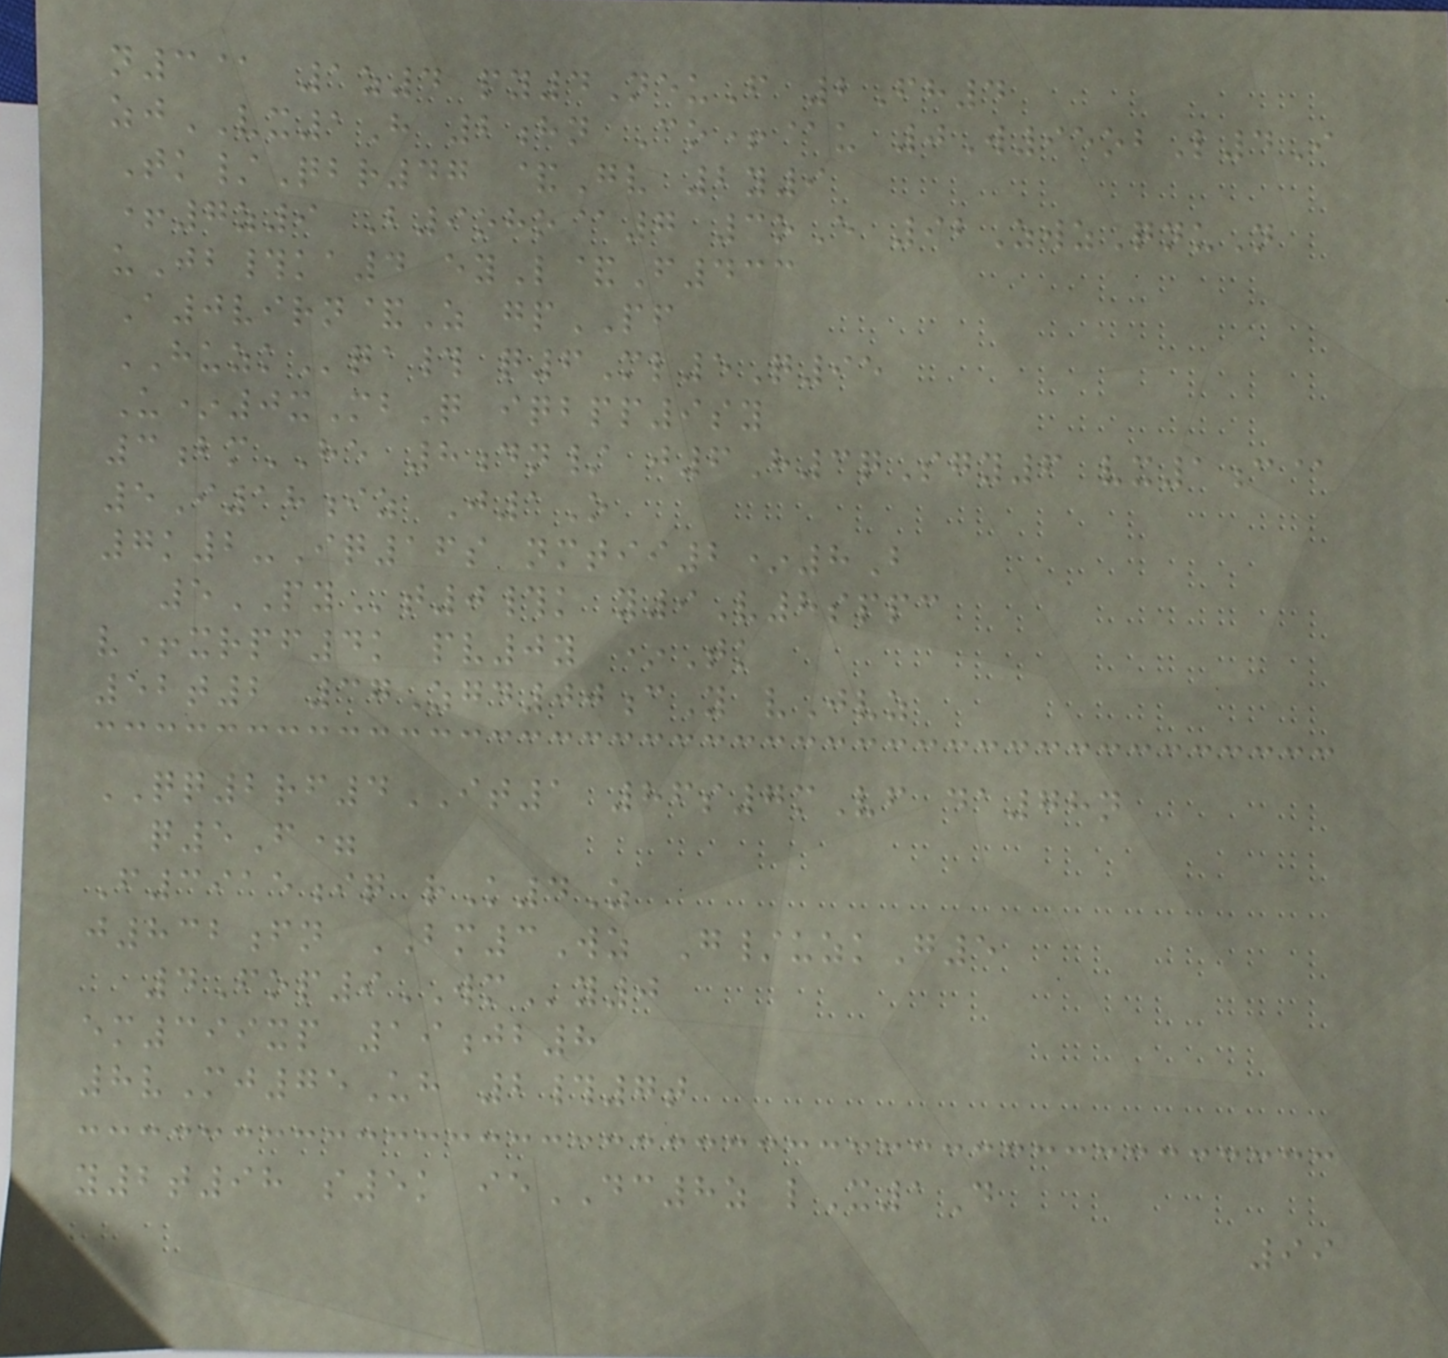n3@ 1z4 py4NeuF 2Fh4
zjVX1H 2hn Co+@u 0W95obL4I
Tk/Qbr47 &Gv 2y9
+7z9 B9oho@7 3oE 92ZwzQnuN
uJb#ka4 eyL&F433
A0virn&Z gpPF
HUZKqa# q6Ml5Q95
U*0xMbQ iqbpp9sy
3bmHE 8dn/ j6H3qSgy6 vx1c@
5I18iz J1O
7k2-Iq16s nmtii2*8B
5PYt0#k y9V8sppc
v+xrpf4k pv0y *Tk
52t2 37Zgd00cY vJvz
QQ2rf4IT1 86s7mVf da78n
q5F=
F3915iq rK4Z
j832fn BM3Wz G/uzkG5
4Fop9WMy0
em399xp 19jb8
8vMj75Uh 2#7t
y2t98 s5k ieDC8z lX1D
99
